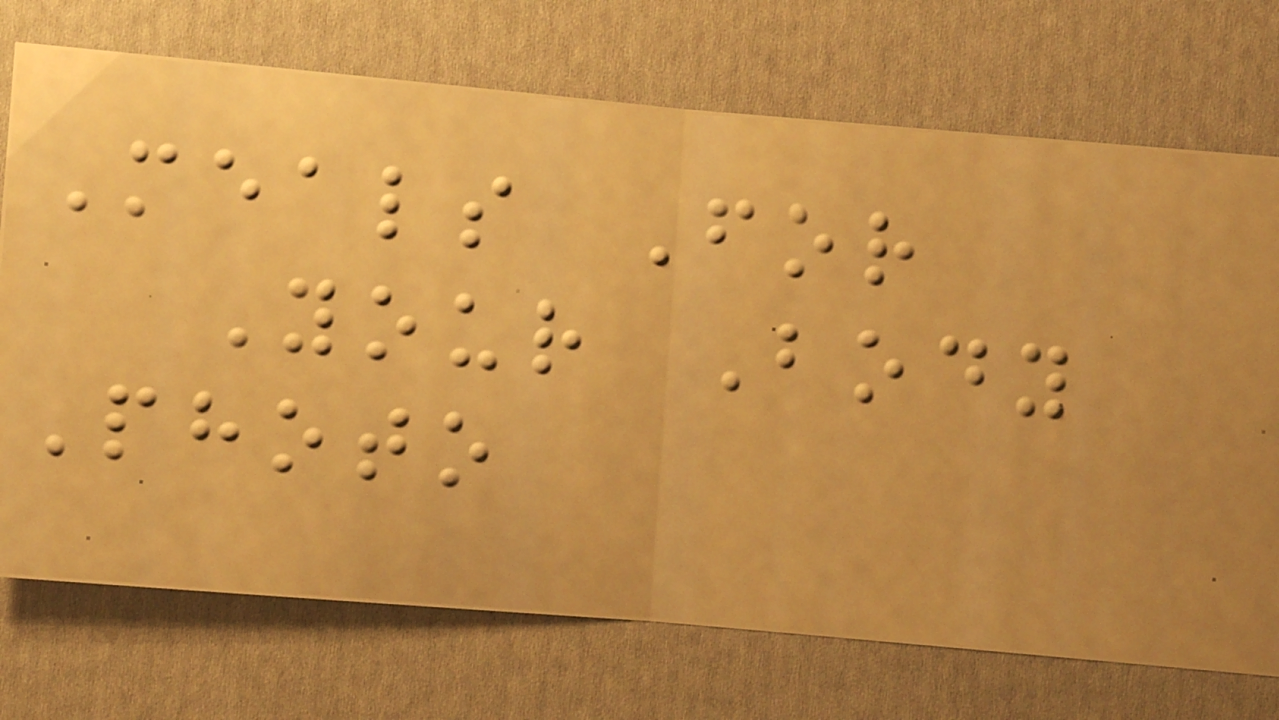Meals For
Your Body
Photo
